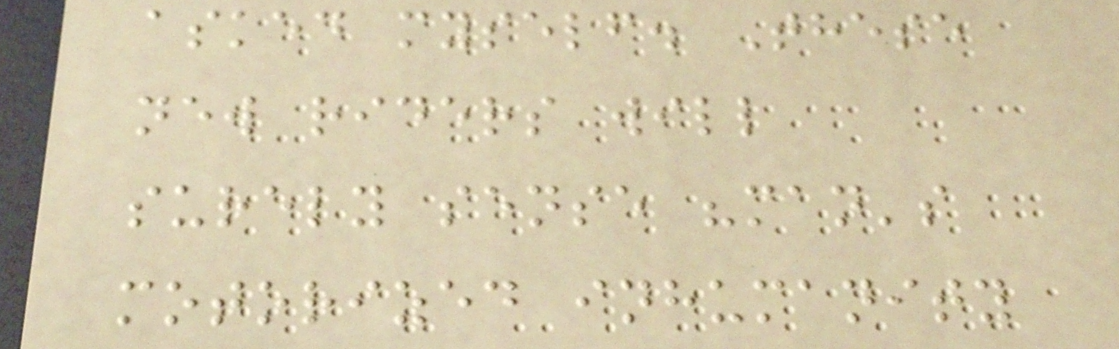asked myself. These
new riders will
surely sense "man's
motorized inhumanity
